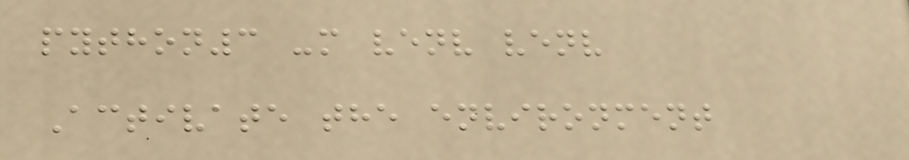python3 -m venv venv
Activate the environment
